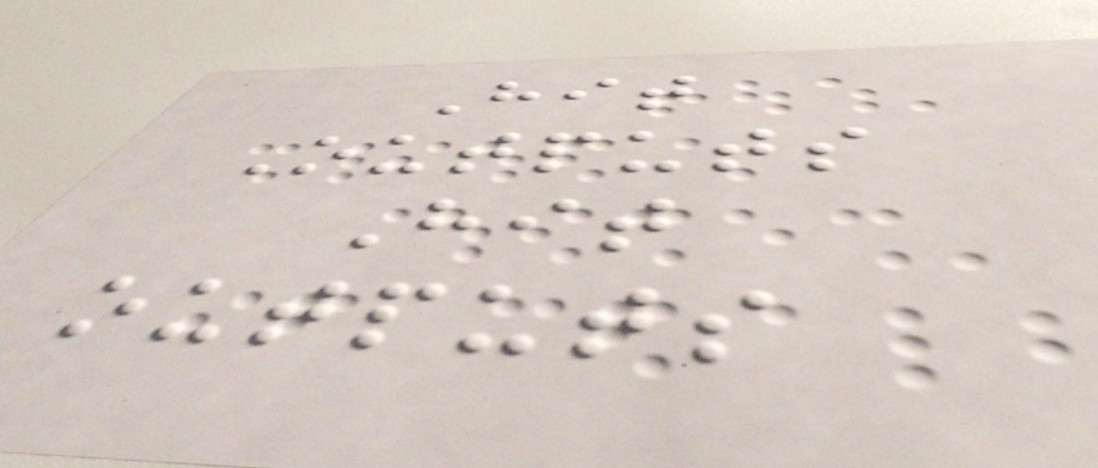Hit
Outputs
Hit
outputs
